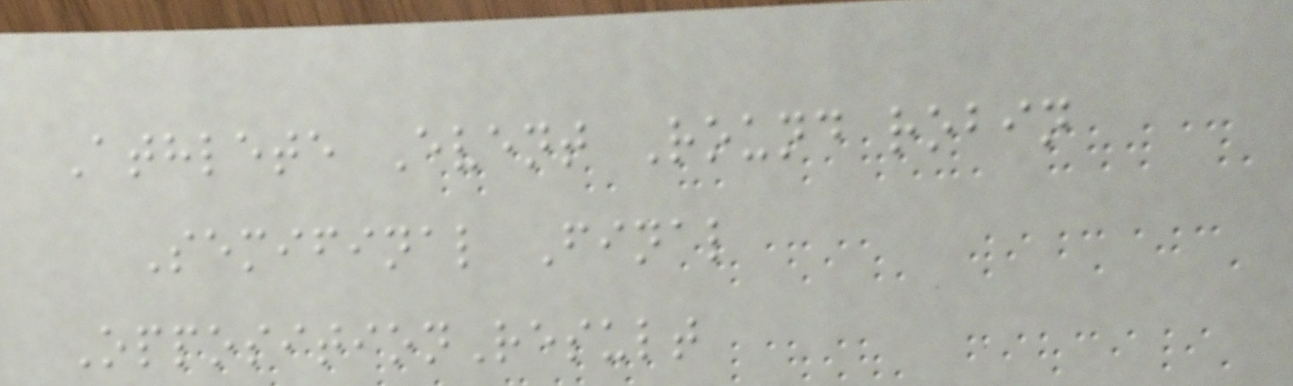Athlete Event Round robin
Semifinal Final
OppositionResult
